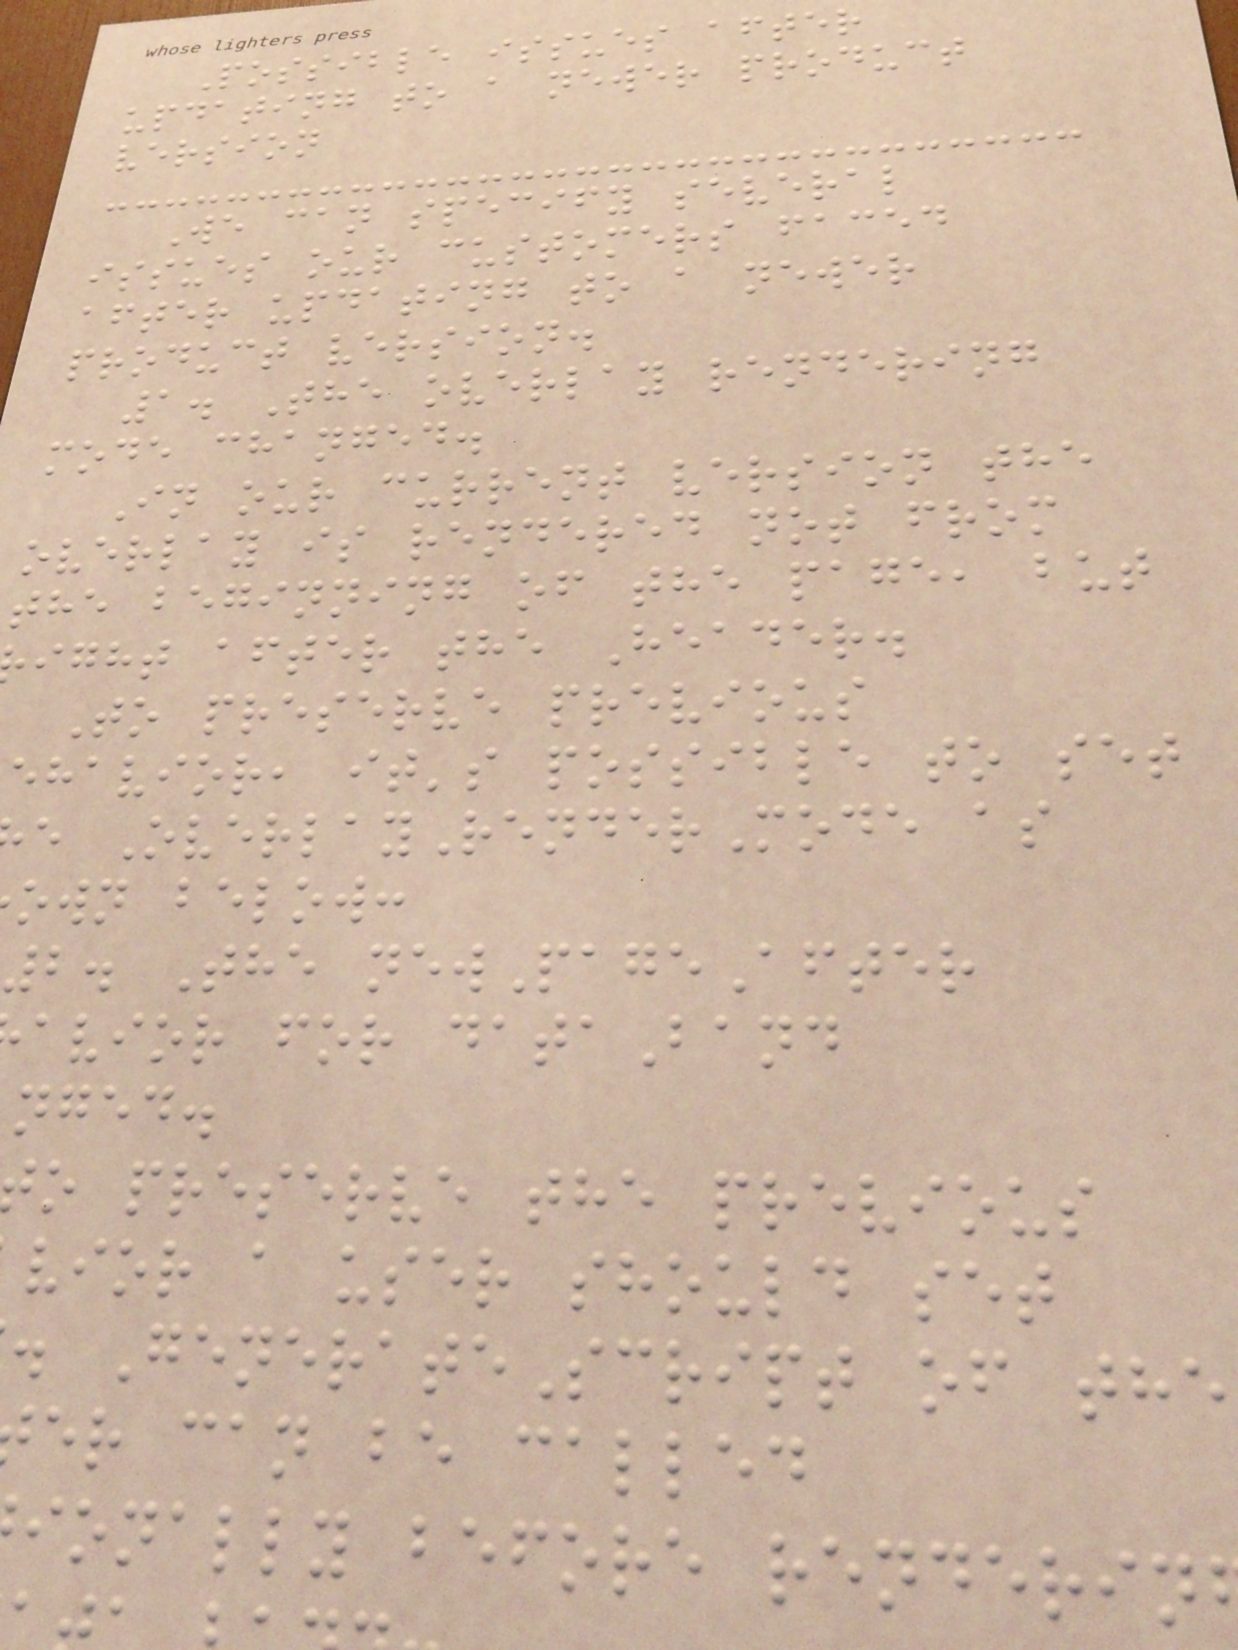Possible issues after
updating to a newer product
version
We can specify several
issues our customers faced
after updating to a newer
product version.
1. The overlay rendering
mode changed.
In our current version the
overlay is rendered not from
the beginning of the page, but
ight after the Header.
To preserve previous
ehavior, it's possible to set
e OverlayRenderMode as
own below:
2. The newPageAfter
avior for dataBand
nged.
o preserve the previous
vior a user should set
. GenerateScript of the
er can be called
ionally before renderin
